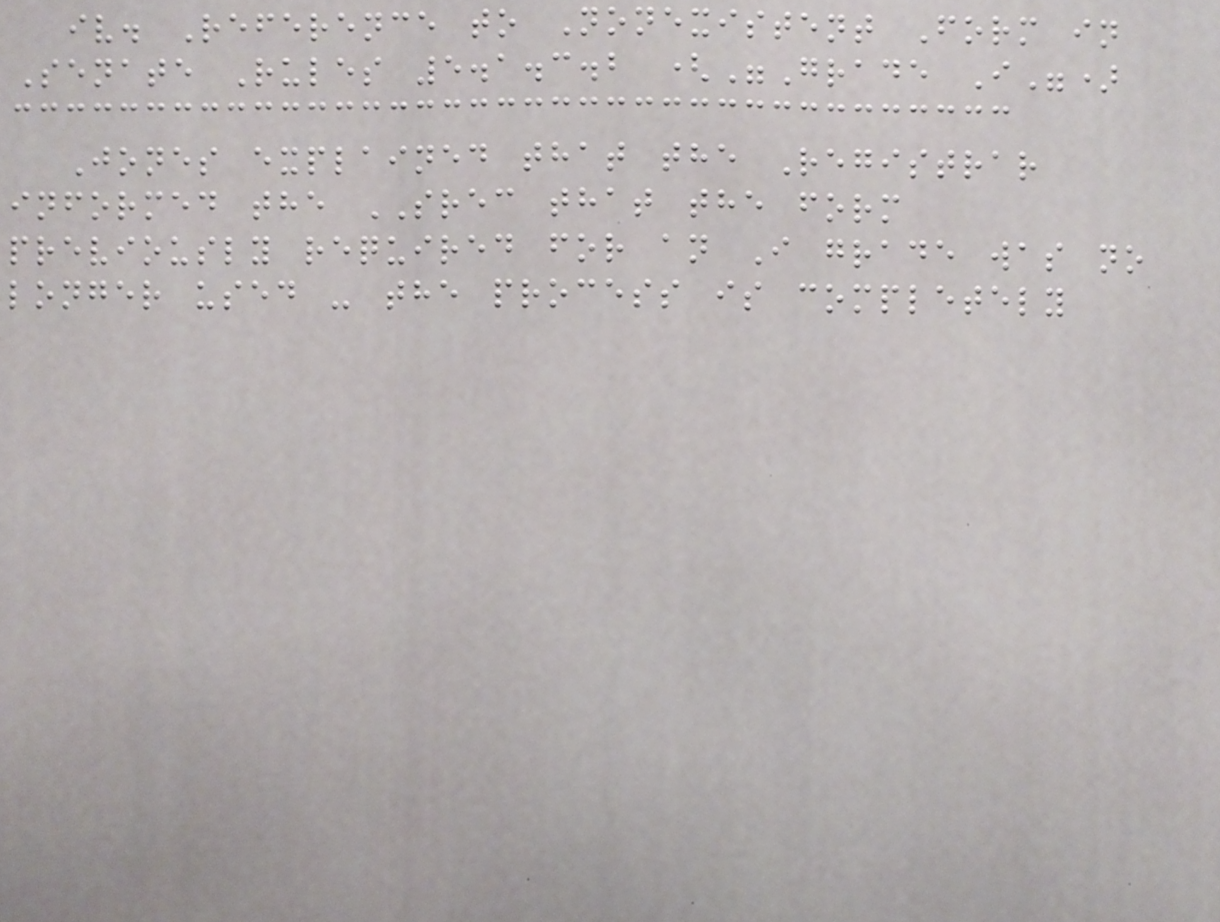iv. Reference to Nonexistent Form in
Senate Rules 5.1.3.2 ("Grade I")
Jones explained that the Registrar
informed the SREC that the form
previously required for an I grade was no
longer used - the process is completely
